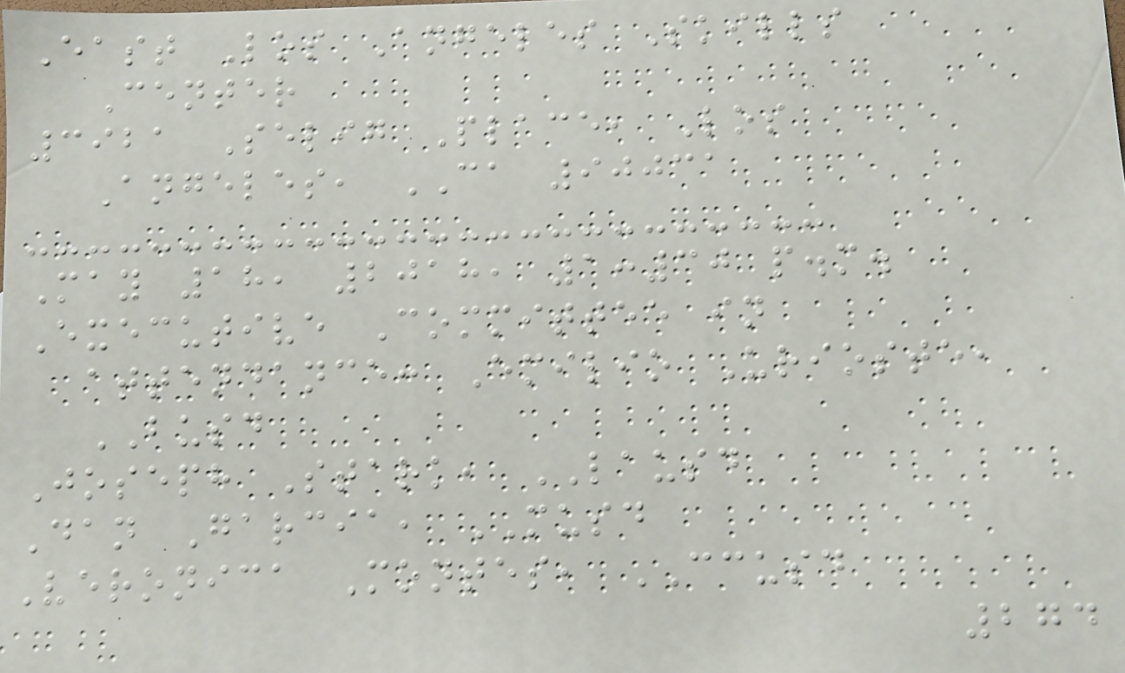East Los Angeles Skills
Center
3921 Selig Place, Los
Angeles, CA 90031
May 18, 2018, 1:30 p.m.
Executive Committee in
attendance: Emilio Urioste,
BUSD
Joseph Stark, LAUSD
Dan Garcia, MUSD
Veronica Montes, CCUSD
274
